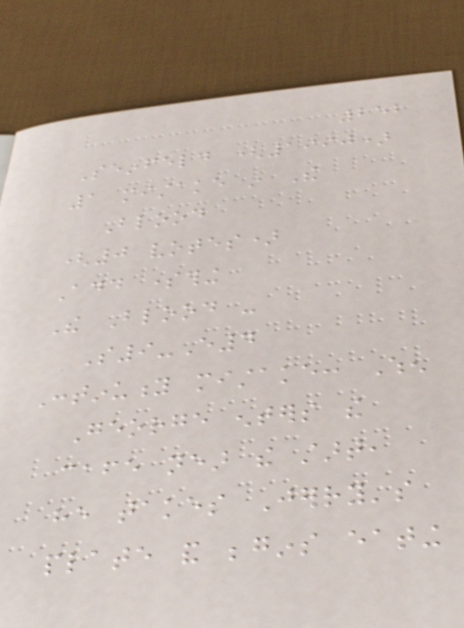252
Seinfeld (1990)
1 mistake in The
Blood
(0 votes)
Add something
The Blood -
S9-E4
Continuity mistake: When
George enters the
cafe near the start,
he takes Jerry's
plate and begins eating
